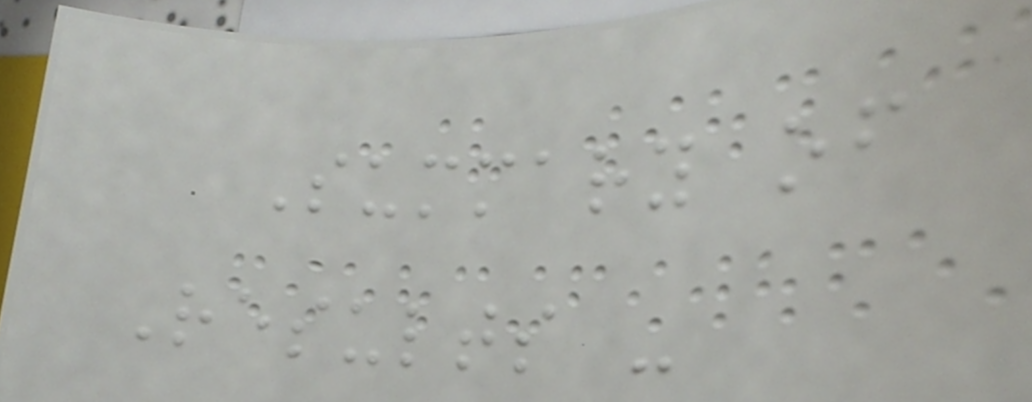Summary of
Results -
